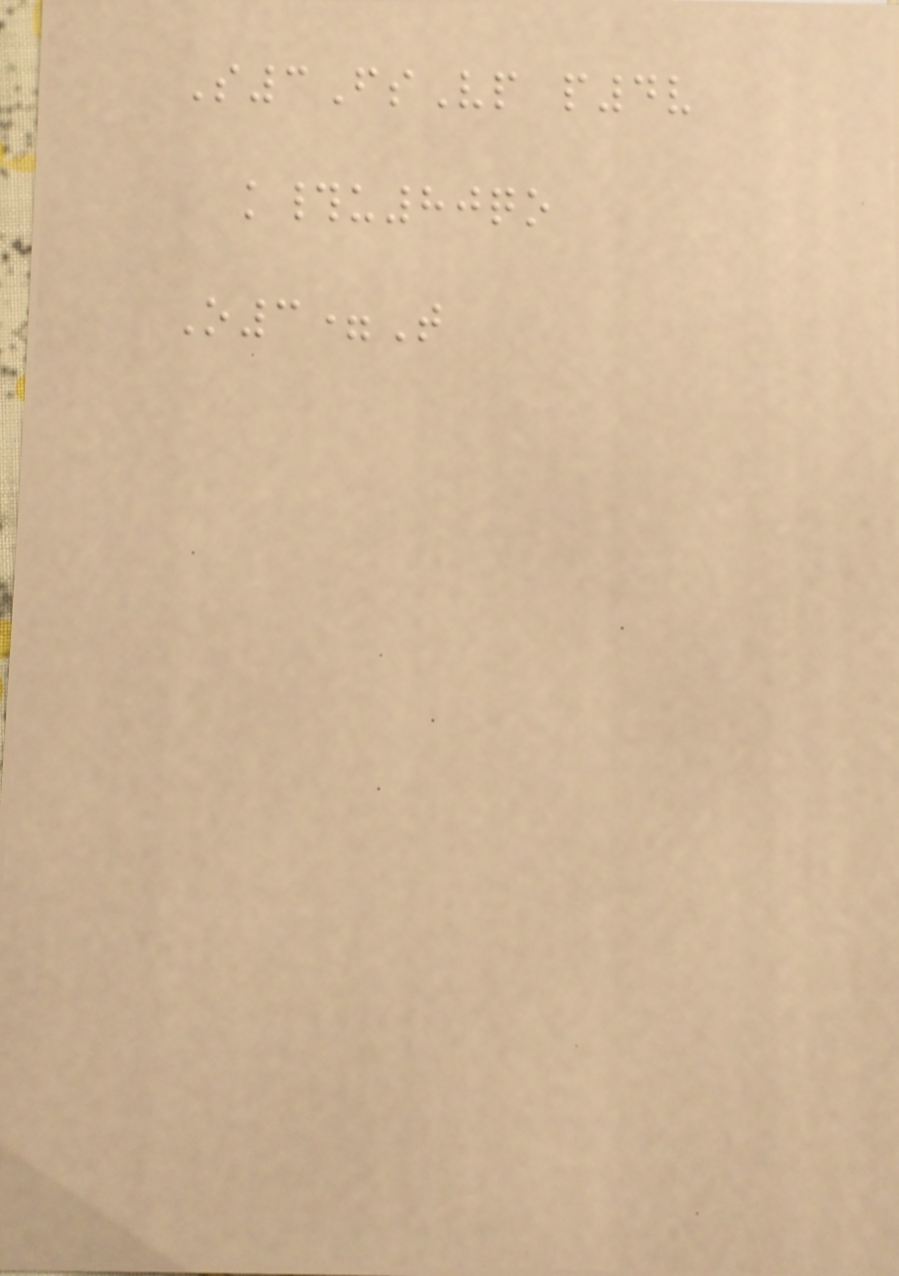S3FsVp p4v
k#u80qo
O3=T
